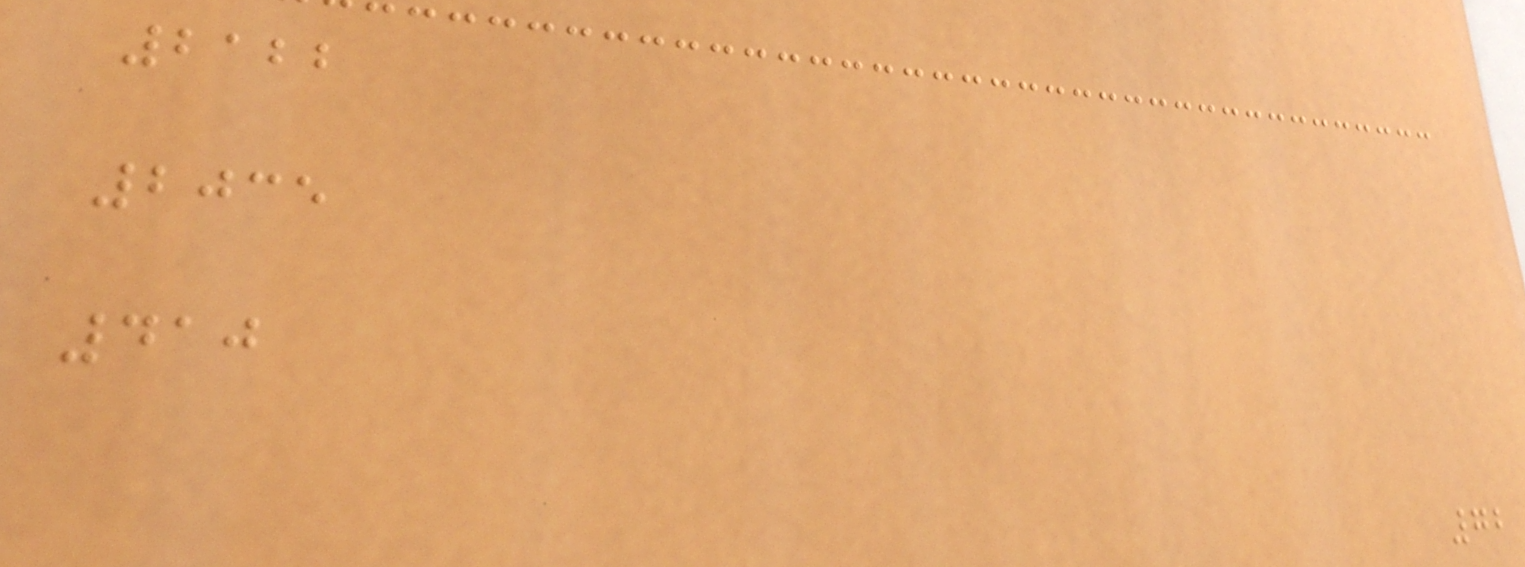2122
2035
410
72
